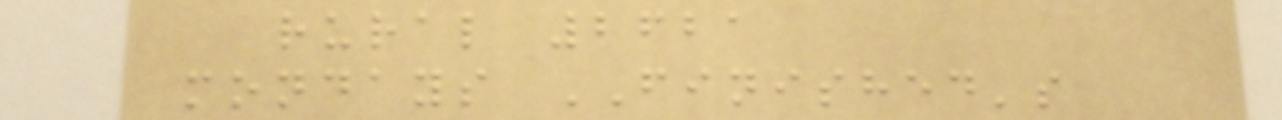rural 2621
mondays FINISHED's
